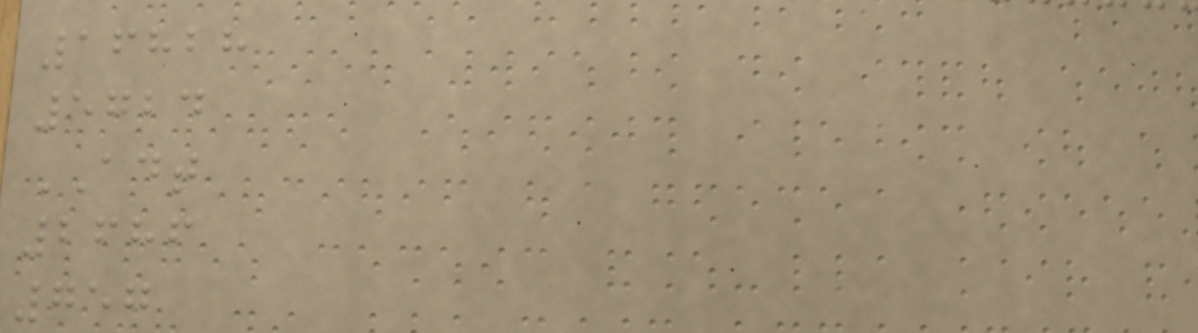16828
5724
ADT
2686
757
